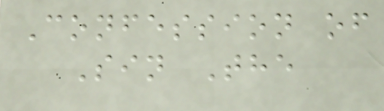Confession of
Sin The
